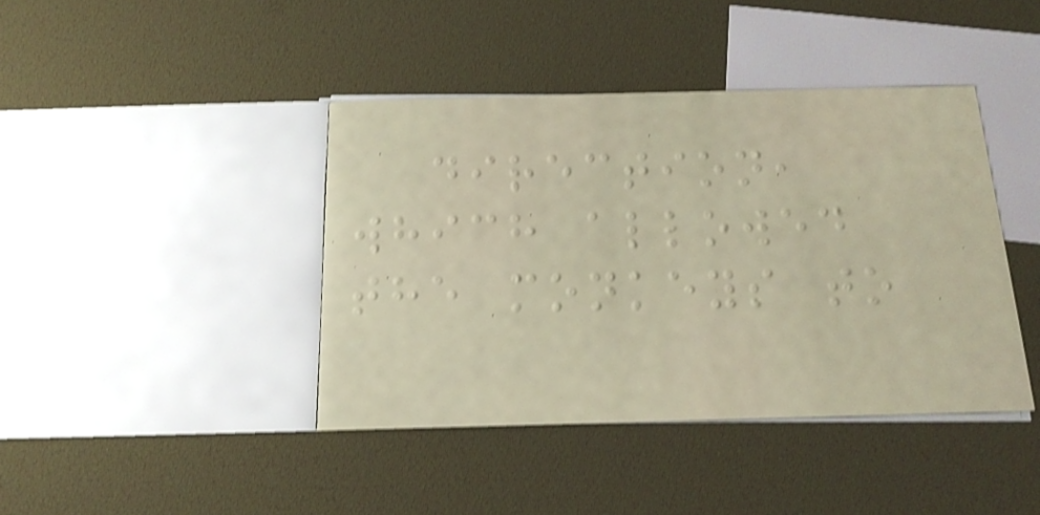direction,
which allowed
the monkeys to
